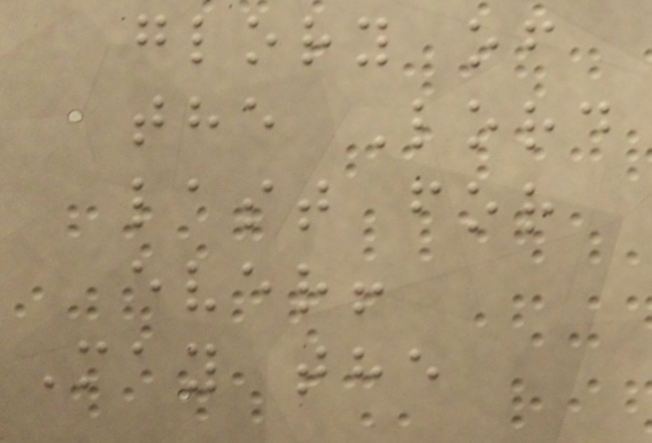glory of
the Lord
last for
ever!
May the
